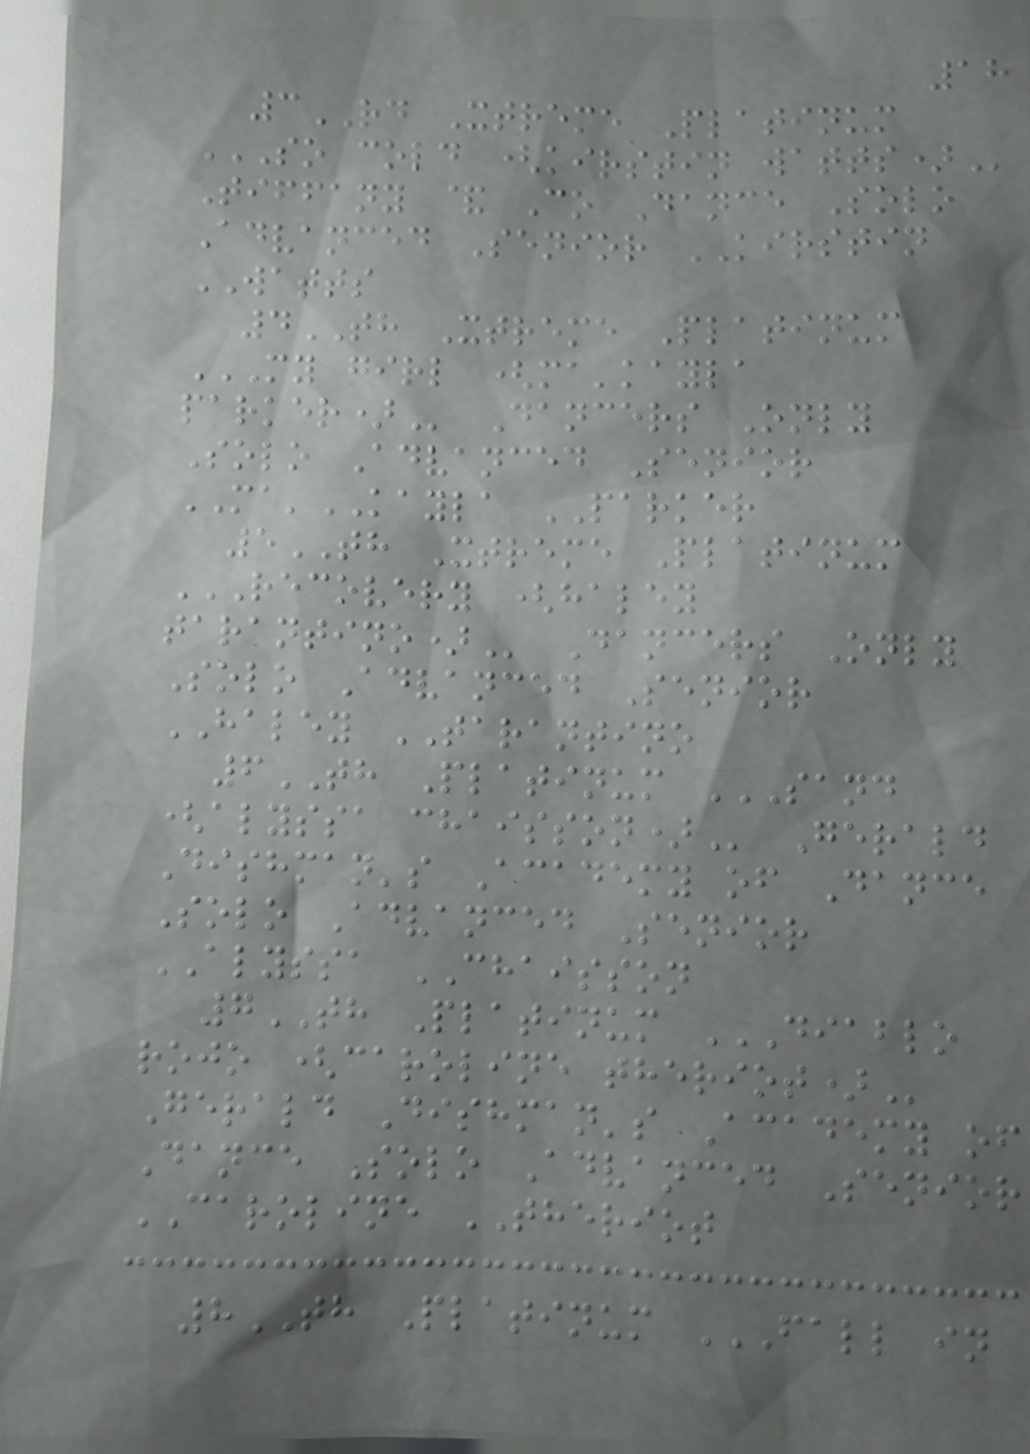18
3RD Xtreme Platinum
SO COLD (KIRSTIN WATTS)
Tiffany & Co Dance Solo
Advanced Senior KIRSTIN
WATTS
4TH Xtreme Platinum
MY GIRL (MA'KAYLA
PARKER) Dancers Only
Solo Advanced Senior
MA'KAYLA PARKER
5TH Xtreme Platinum
RECOVERY (HALEY
TARANTINO) Dancers Only
Solo Advanced Senior
HALEY TARANTINO
6TH Platinum SAND
(ALYSSA CHAISSON) Gerald
Dishman's Academy of Dance
Solo Advanced Senior
ALYSSA CHAISSON
7TH Platinum DIABLO
ROJO (CAROLINE THERIOT)
Gerald Dishman's Academy of
Dance Solo Advanced Senior
CAROLINE THERIOT
8TH Platinum FALL IN
